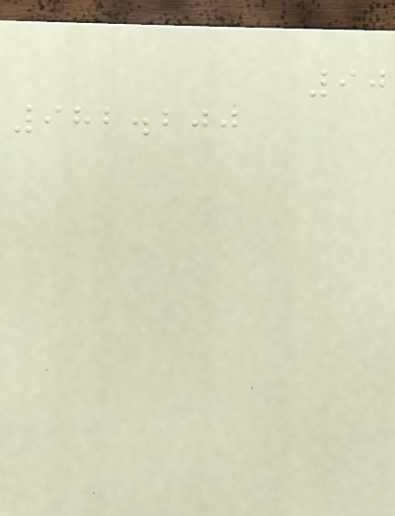90
982.200
